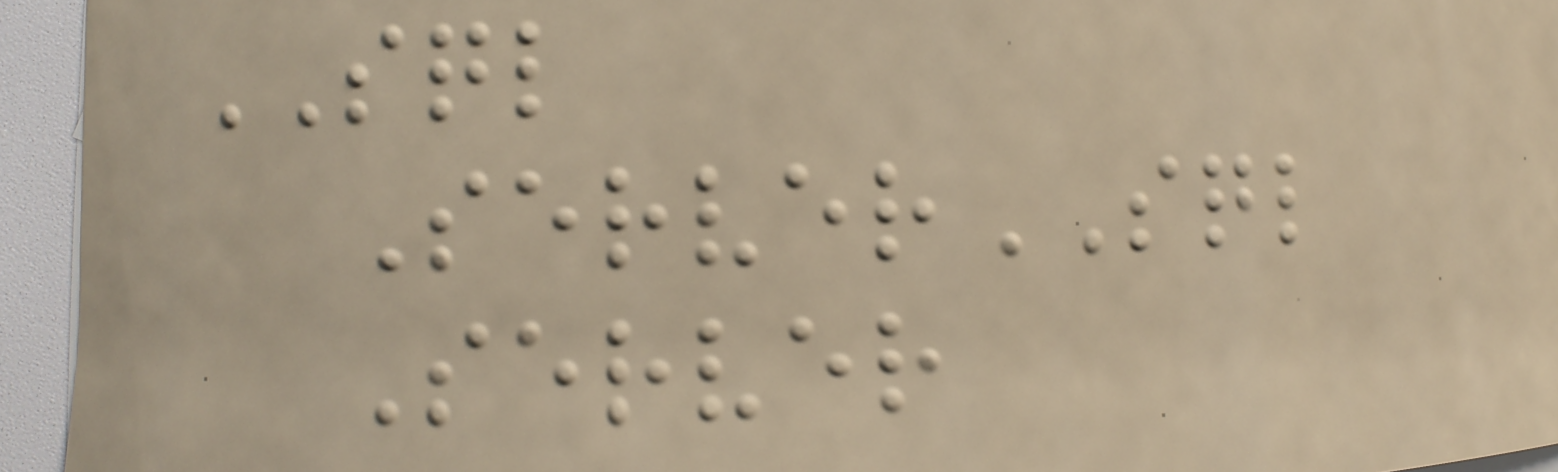SQL
ServerSQL
Server
